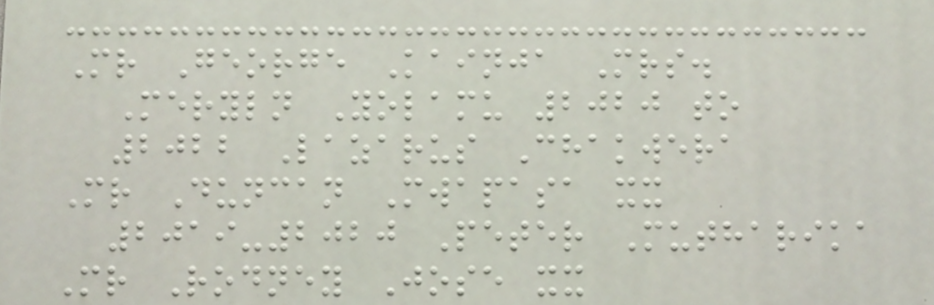Mr George Kainja Mrs.
Meryln Yolamu 2020 to
2022 Lazarus Chakwera
Mr Duncan Mwapasa xx
2019-2020 Peter Mutharika
Mr Rodney Jose xx
